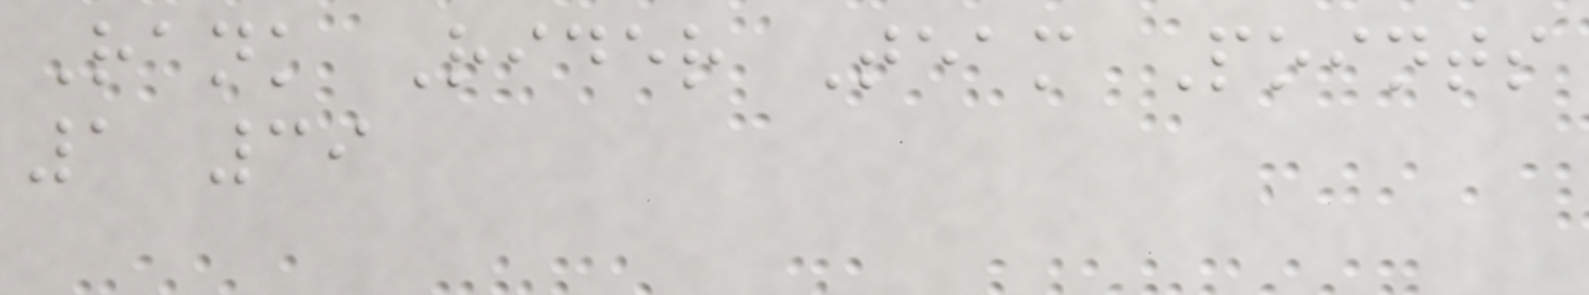Rank Rider Team Points
1 39
